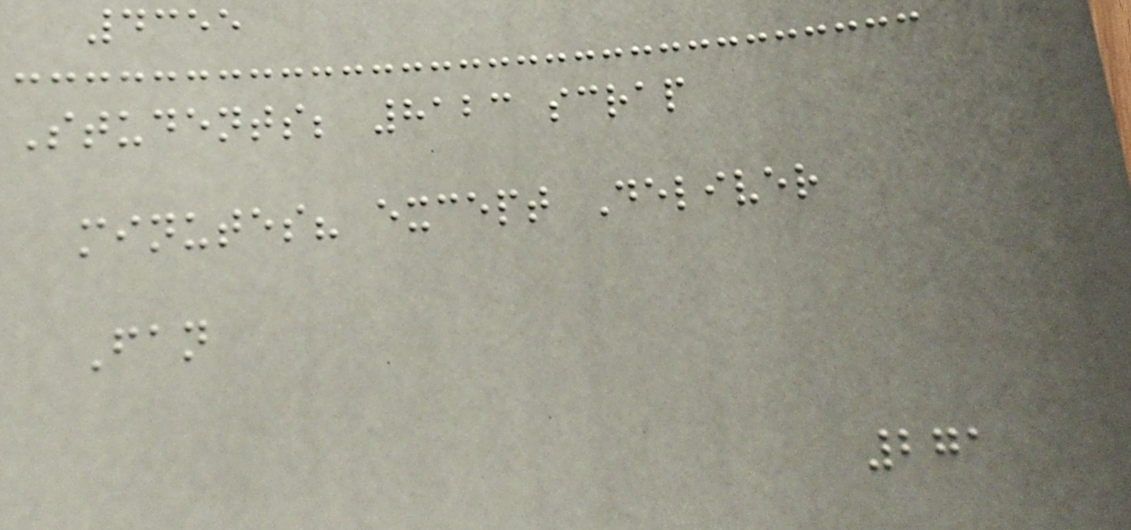4355
Students; 8123 scrap
minutes? except Deliver
Fan
271
